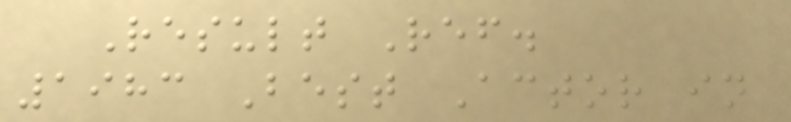Result Ref.
1983 Best Actor in
